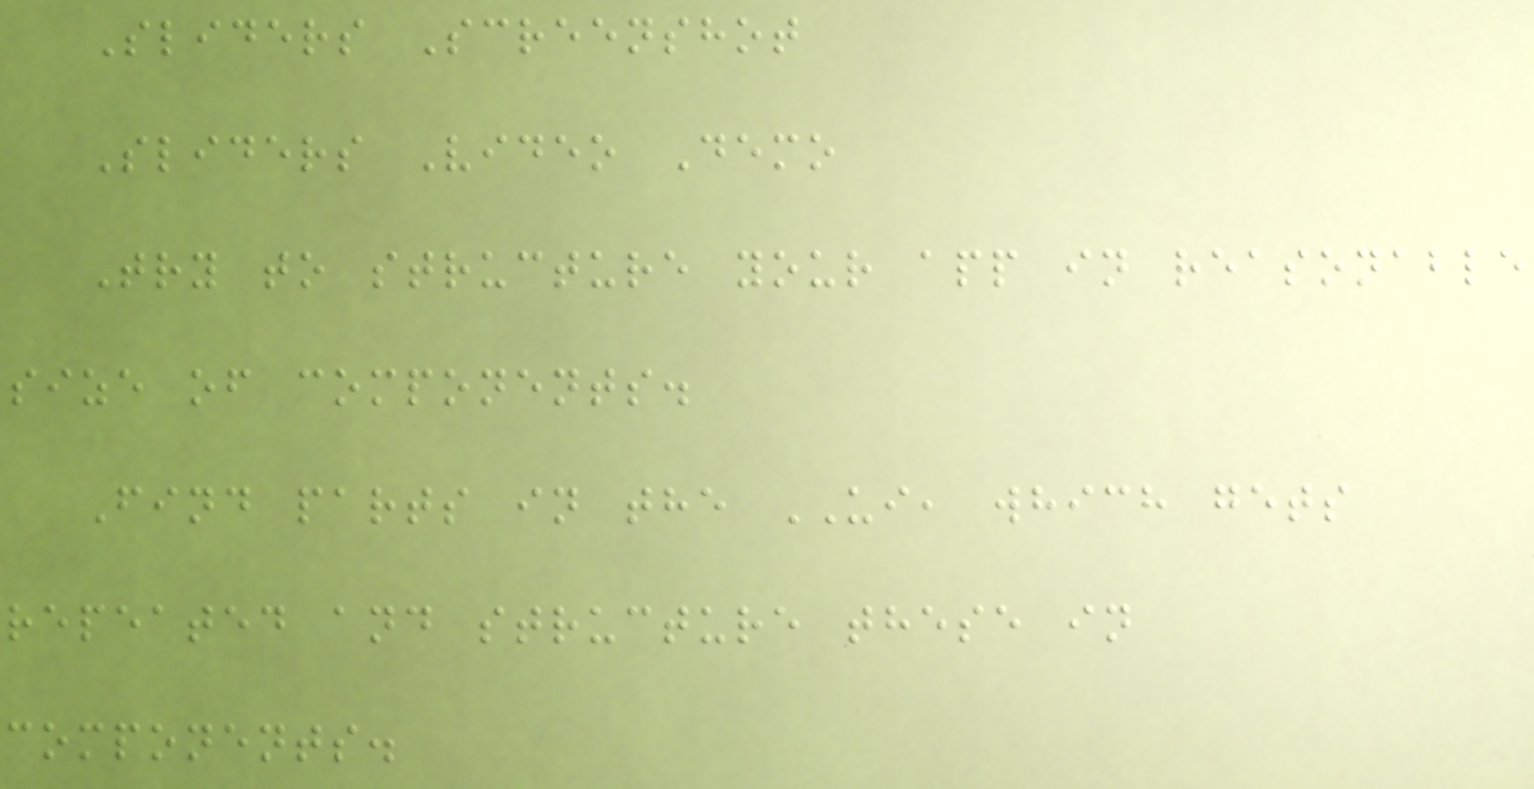Sliders Screenshot
Sliders Video Demo
Try to structure your app in reasonable
size of components.
Find parts in the UI, which gets
repeated and structure these in
components.
